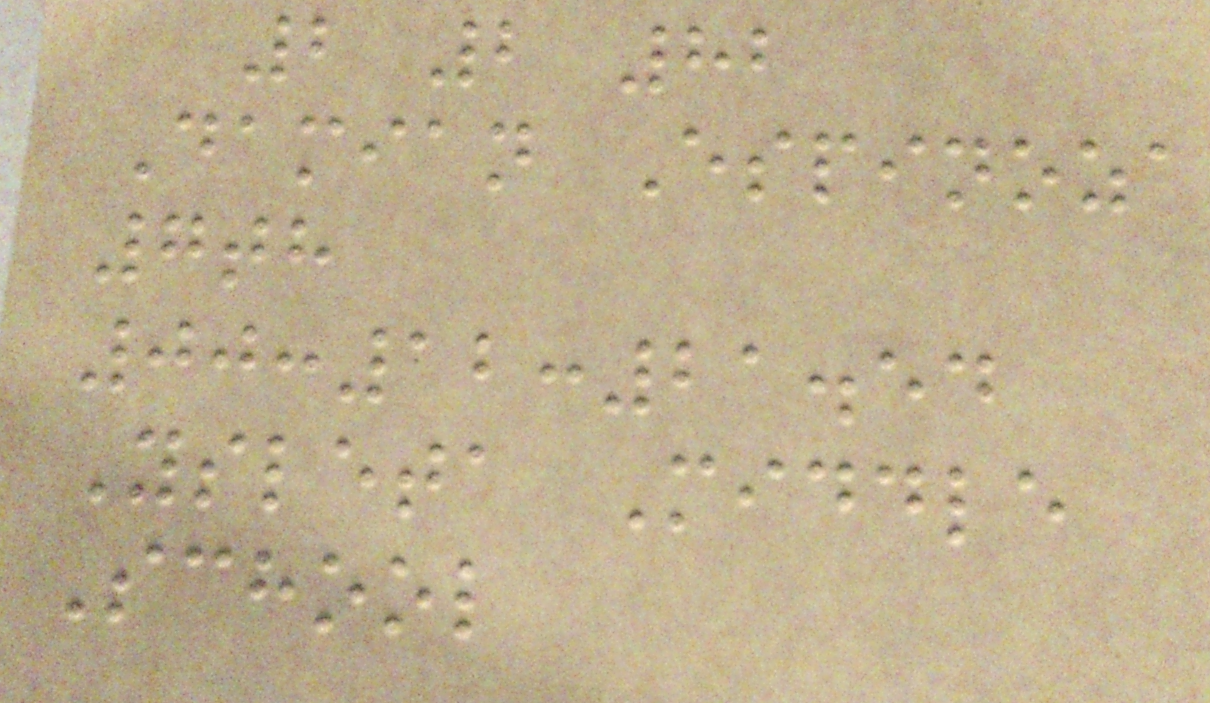2 2 82
Damian Espinoza
7th
00:12:21.54
Ysleta Middle
School
